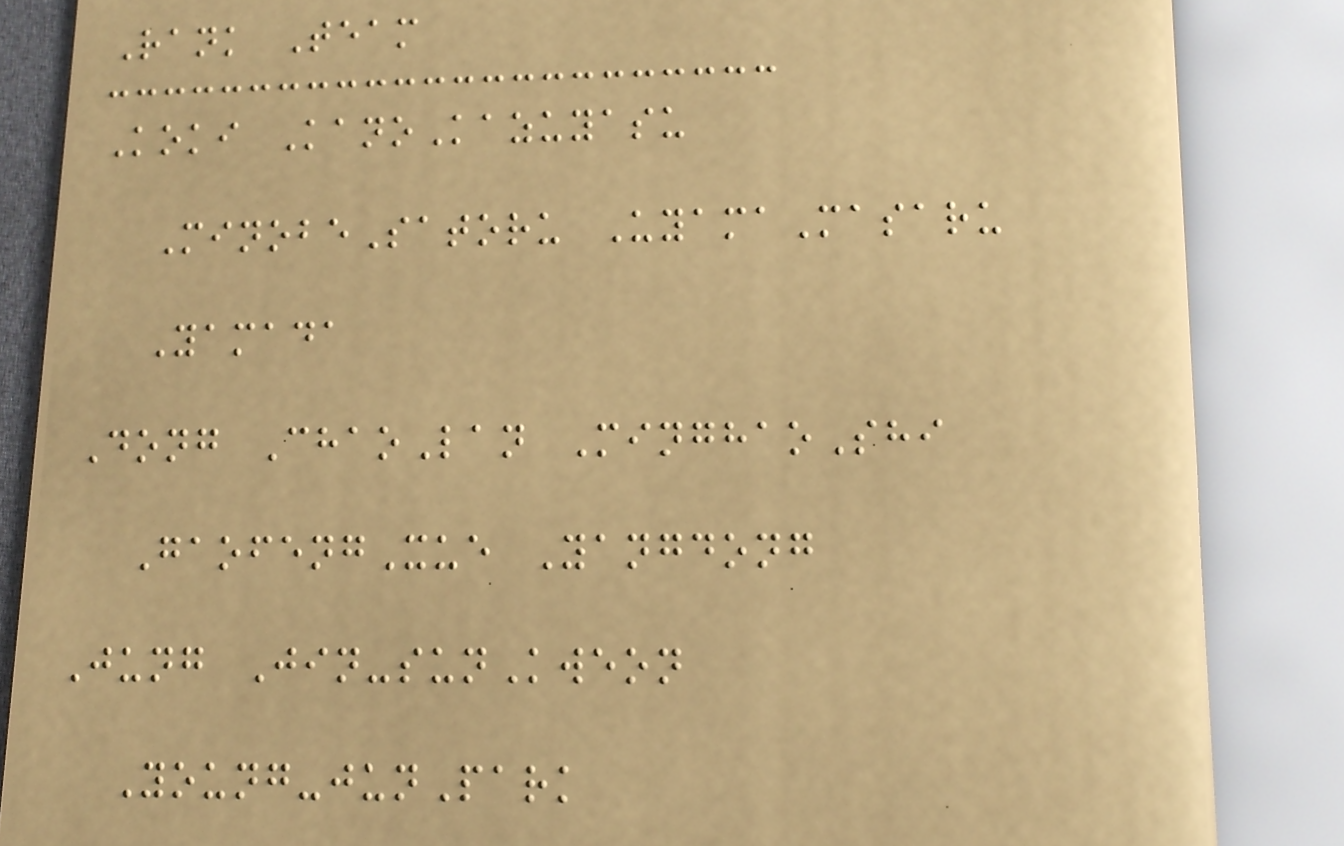Rank Team
Koki KanoKazuyasu
MinobeSatoru UyamaMasaru
Yamada
Dong ChaoLan MinghaoShi
GaofengXue Yangdong
Jung Jin-sunKweon
Young-junPark
